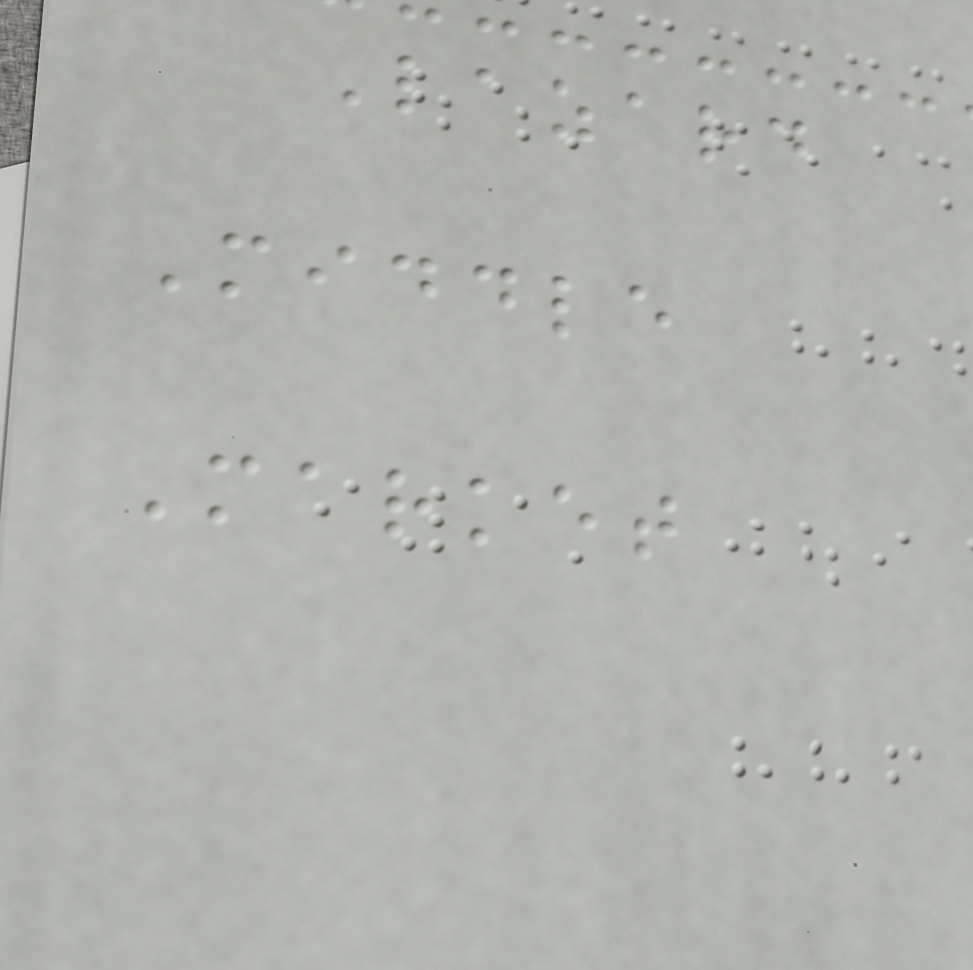Lazard
Middle
Market
